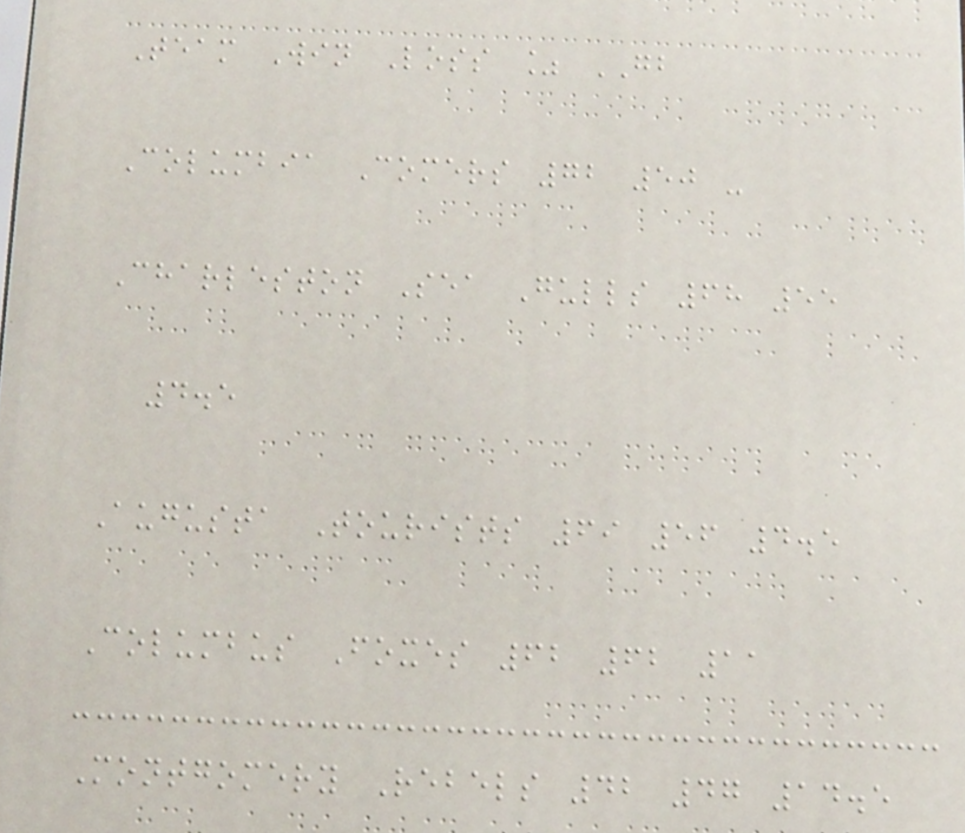Team Win Loss % GB
Columbia Comers 72 50 -
Charleston Sea Gulls 68 55
4.5
Augusta Tourists 69 56 4.5
Columbus Foxes 62 62 11
Montgomery Rebels 42 47 14.5
